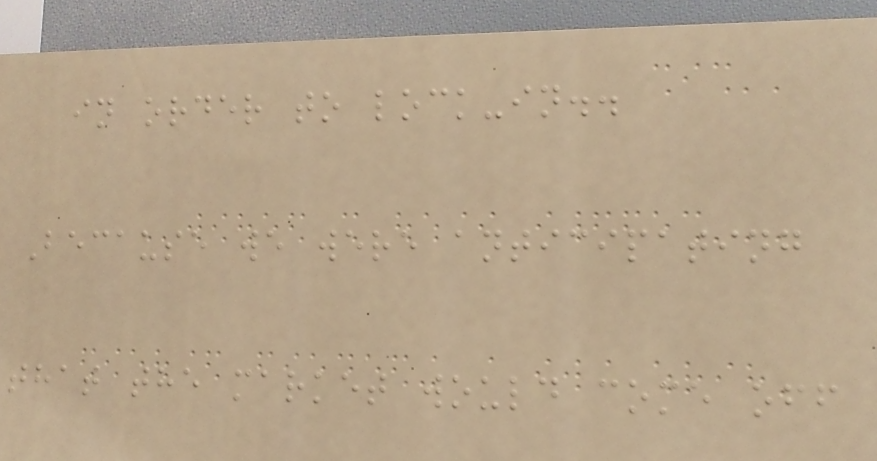in order to lock-in..
Because we were anticipating
that the market would come off
